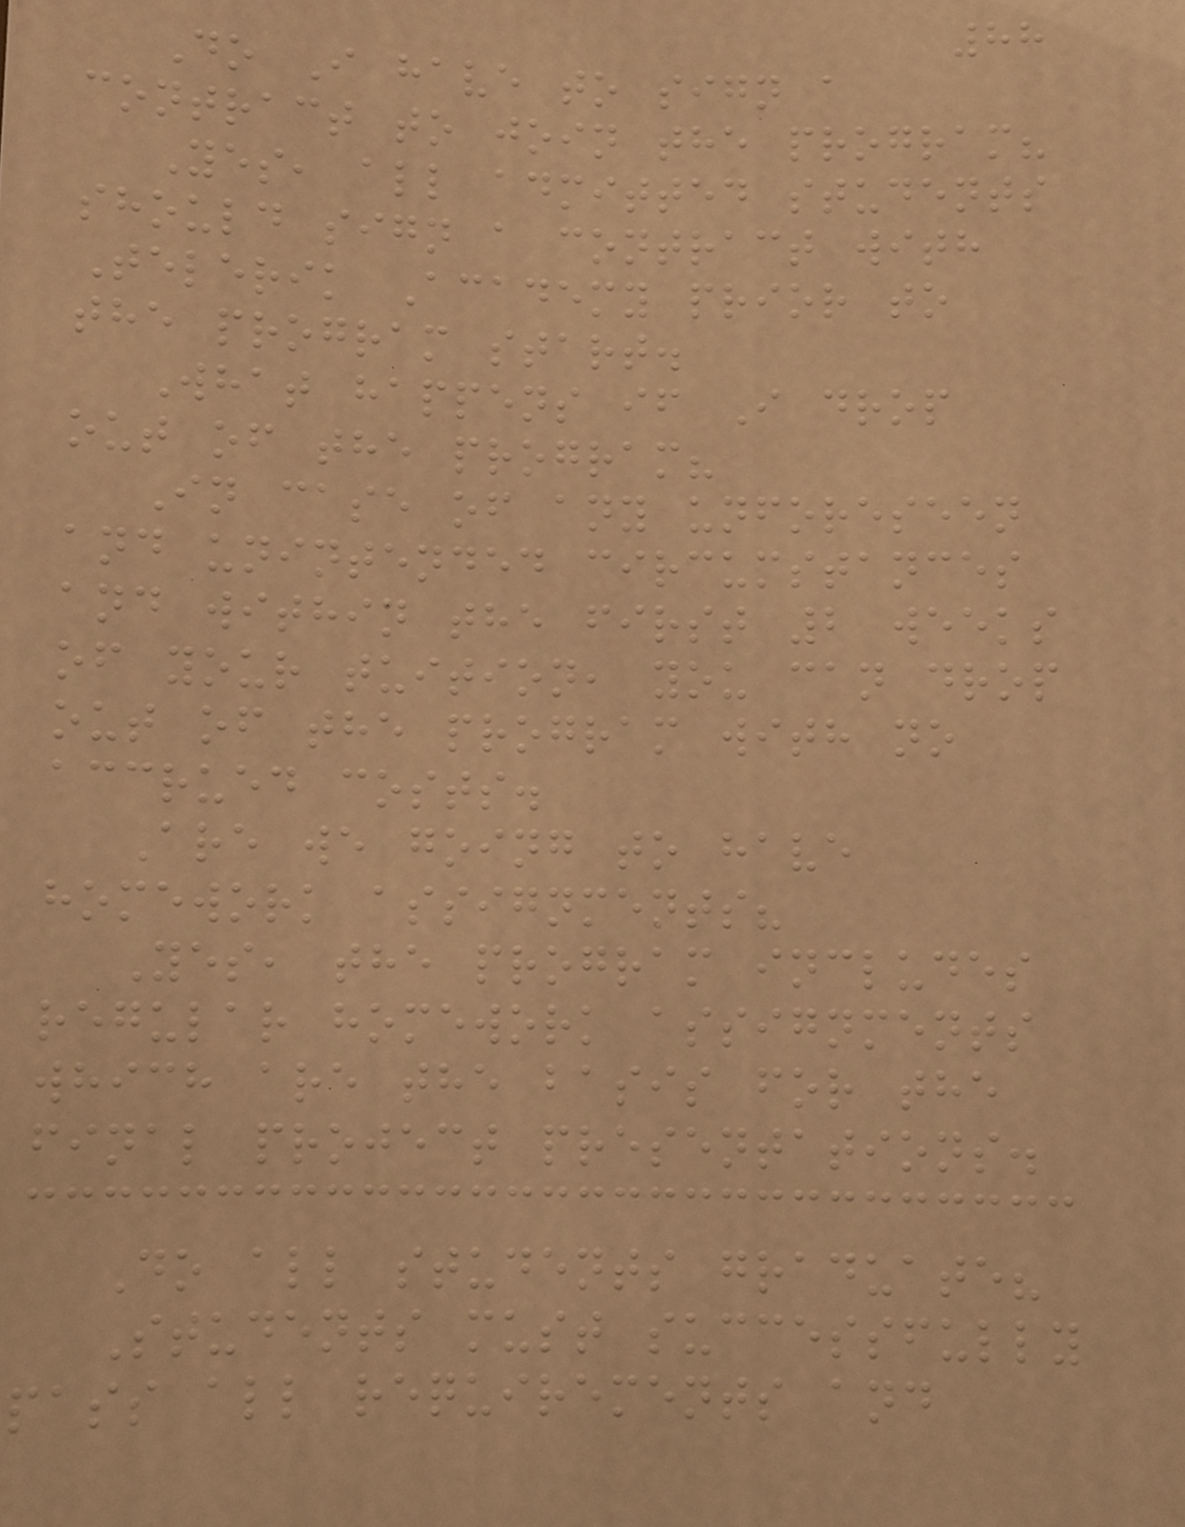88
Do I have to sign a
contract to join the program?
Yes, all admitted students
should sign a contract with
Telerik Academy prior to
the program start.
What happens if I drop
out of the program?
In case of any unforeseen
and unintended circumstances
and within the first 2 weeks
of your tuition, you can drop
out of the program with no
accrued costs.
Are we going to have
homework assignments?
Yes, the program includes
regular homework assignments
which are the basis for the
final project presentations.
Do all students graduate?
Students must successfully
pass all requirements and
